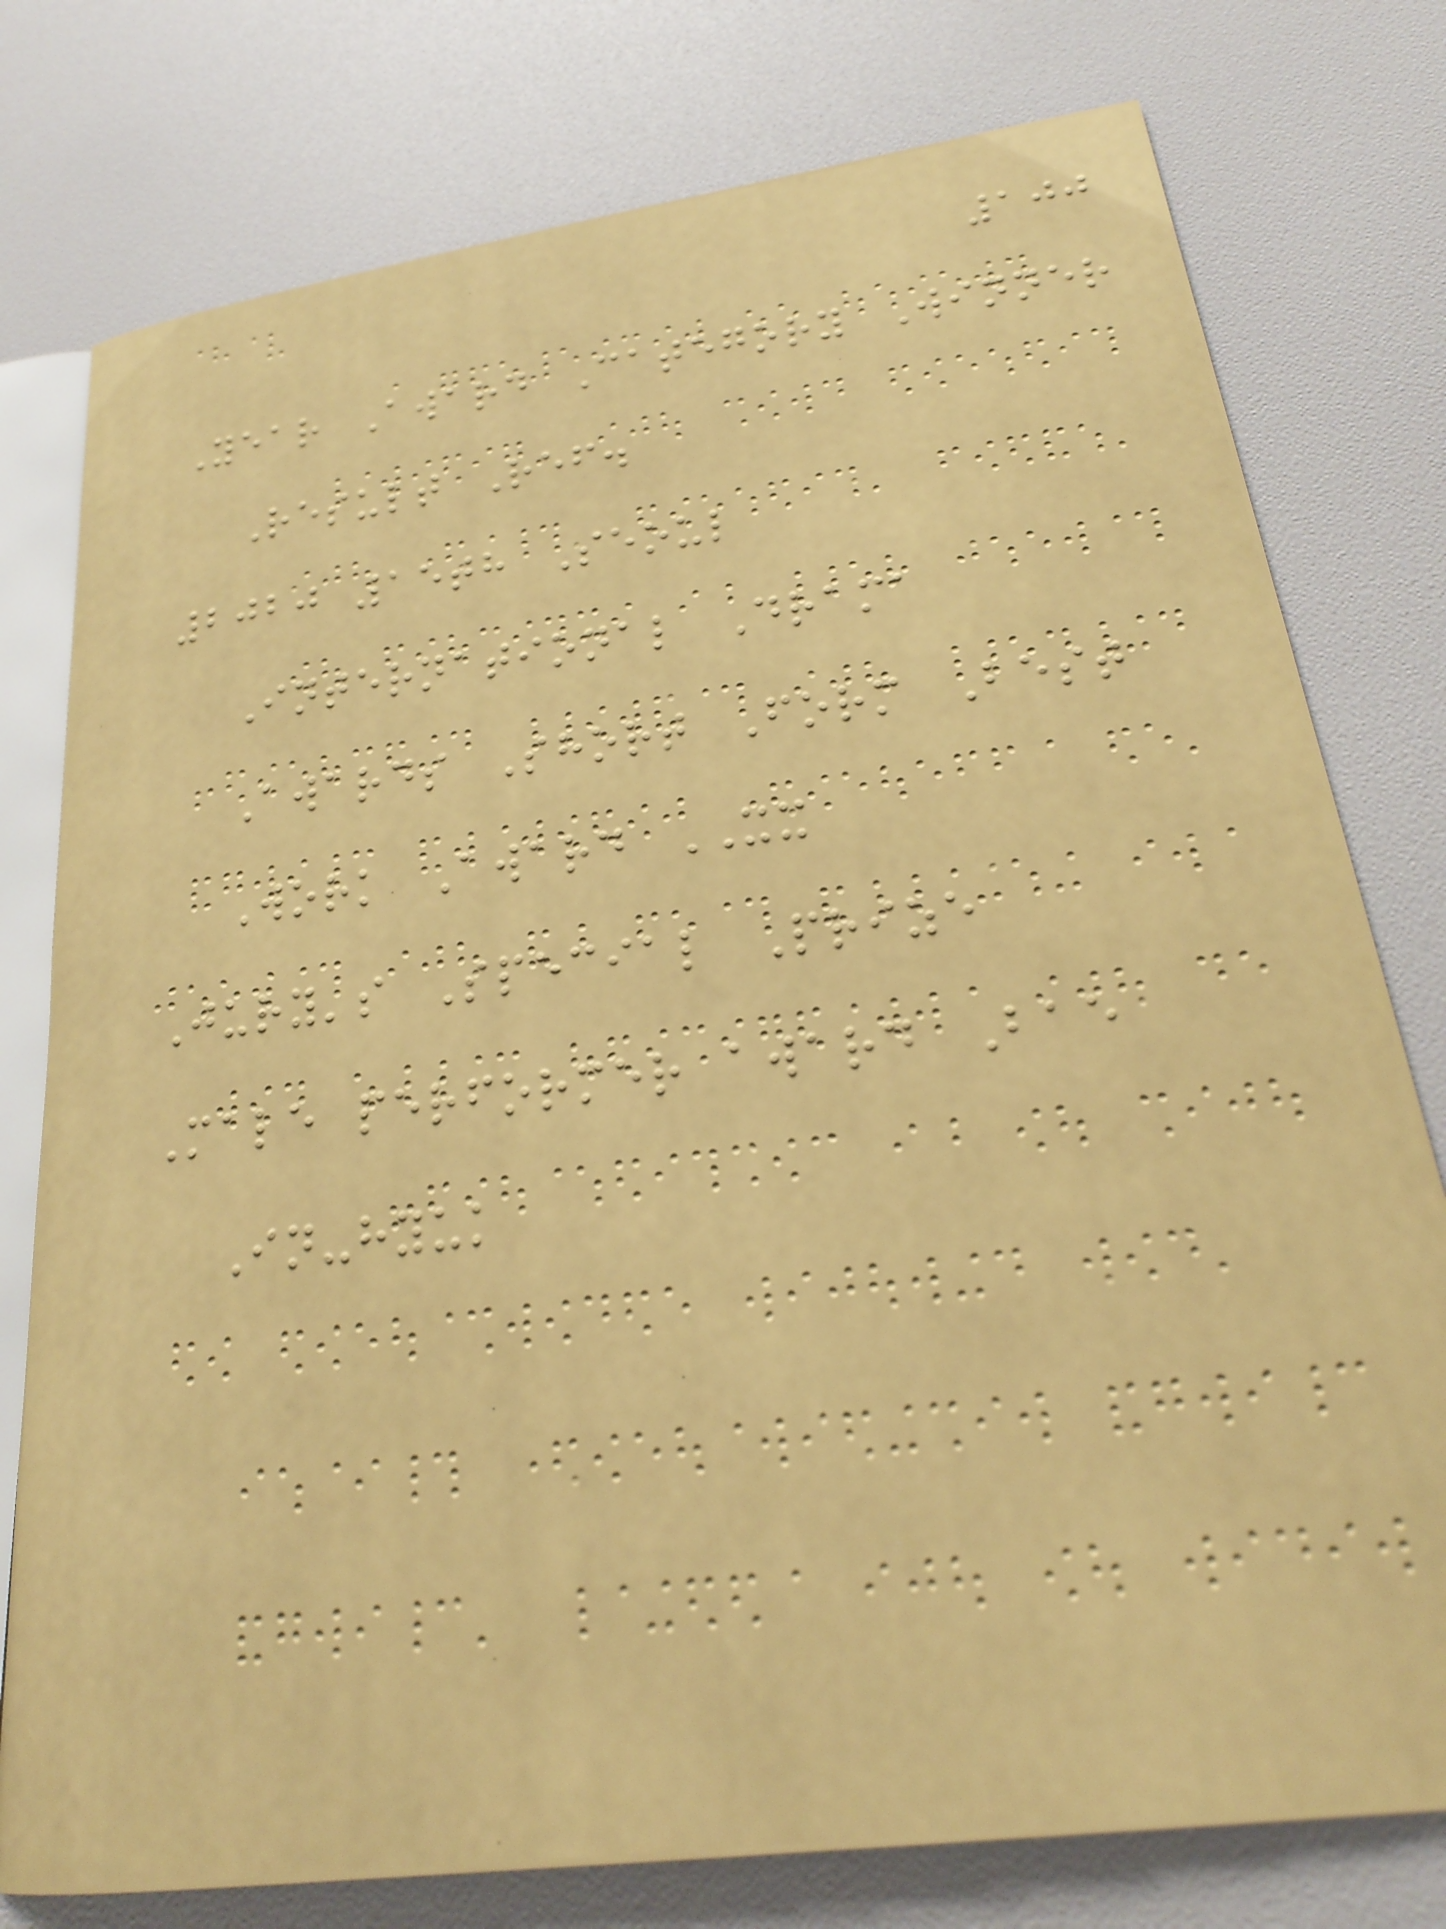100
Year Award Category Winner
Result Ref.
2020 15th Seoul
International Drama
Awards Short Form Best
Work Award XX
Jury's Special Prize
Male performer award Bae
In-hyuk
